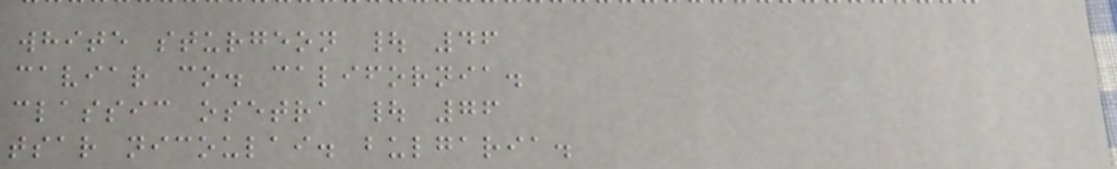white sturgeon | 46
caviar co. california.
classic osetra | 76
tsar nicoulai. bulgaria.
